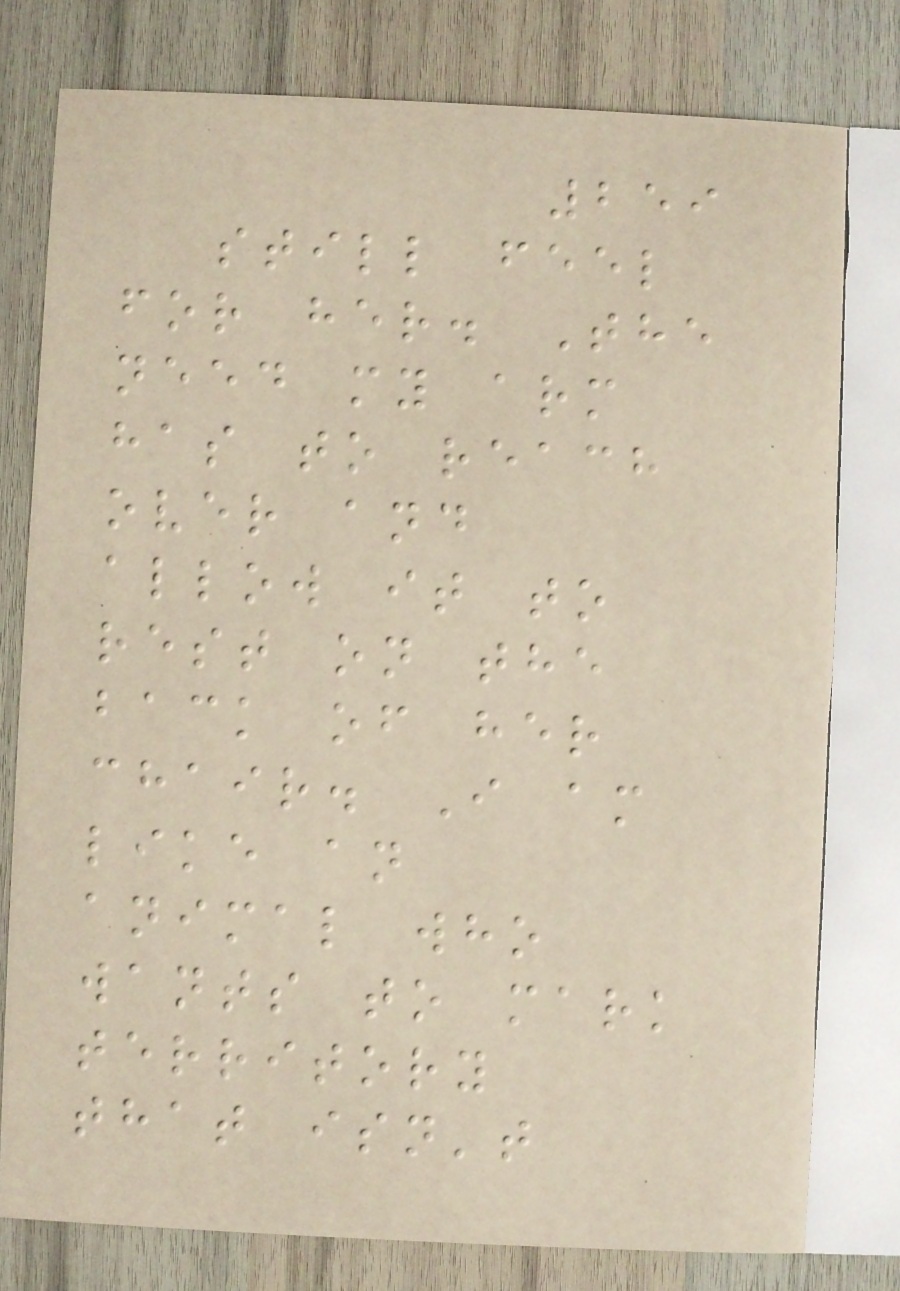259
still feel
for her. The
need my arm
has to reach
over and
allow it to
rest on the
back of her
chair. I am
like an
animal who
wants to mark
territory
that isn't
